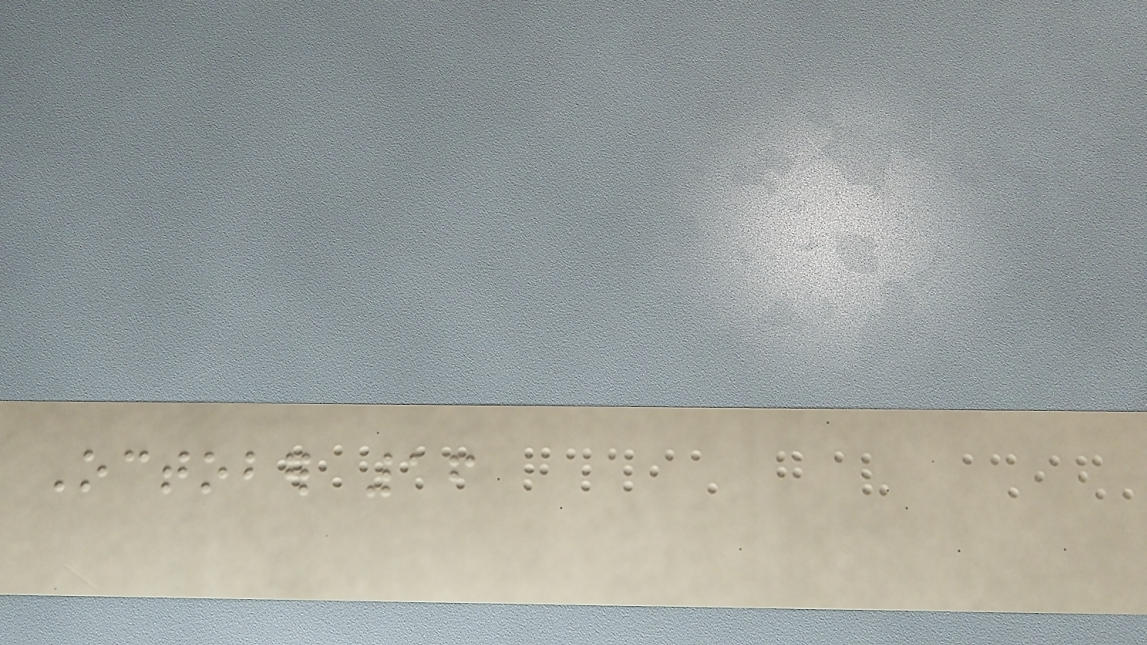October 16
